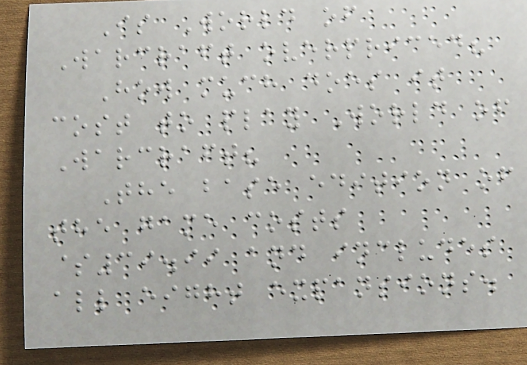Is World of
Warcraft overpriced?
How much does it
cost to play World of
Warcraft?
The base edition of
the game costs
$39.99 and includes
all eight expansions.
